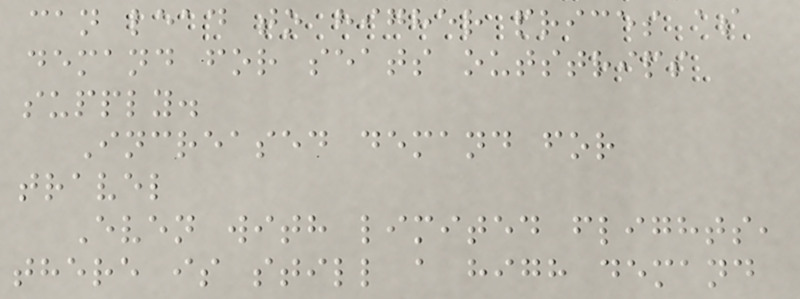can lead to higher prices as
demand for seats outstrips
supply.
Increased demand for
travel
Even with limited flights,
there is still a high demand
